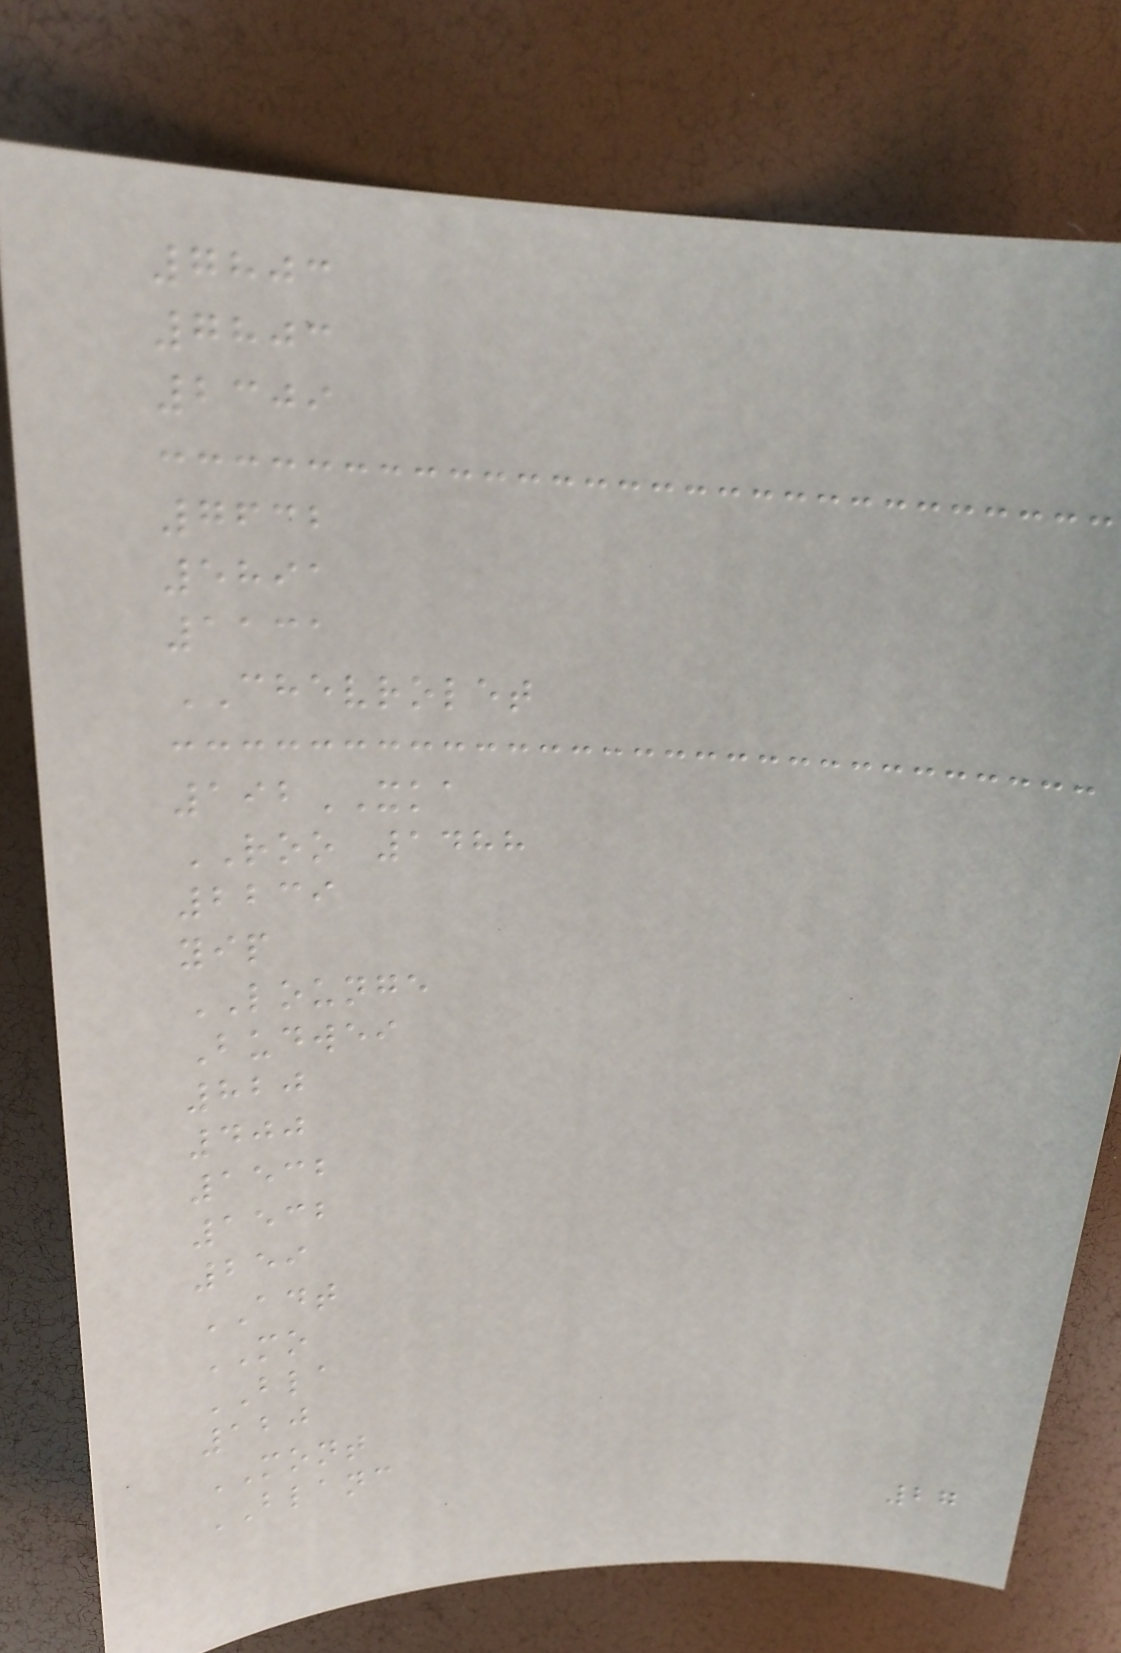7803
7803
2309
7632
5891
1131
CHEVROLET
192XKA
ROO 1488
2239
yip
LOUNGE
Budwei
820
400
1532
1532
259
ADT
MO
BLA
120
MONT
BLANC
27
